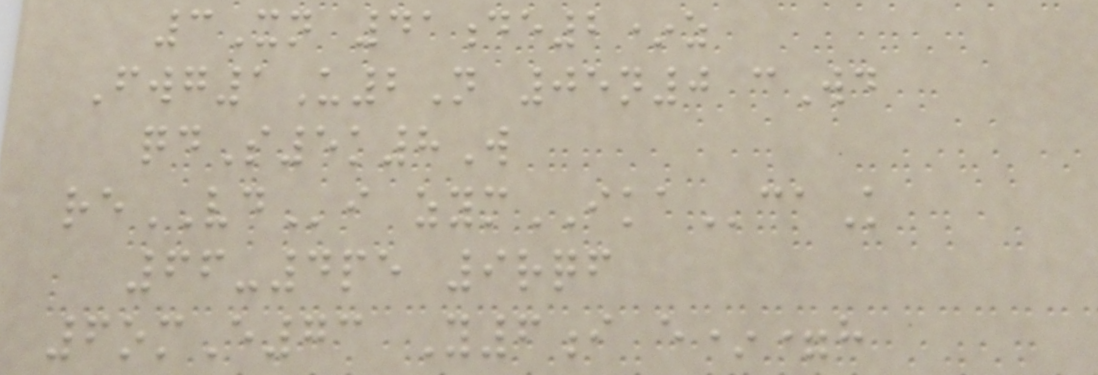3Xn 41de2*z
Fwg1U2N 05n0 cWd
qdS5k8W
reVDi zymIKAcaK
66-4pe 9rqf
6omE73 Y6i e*=h
